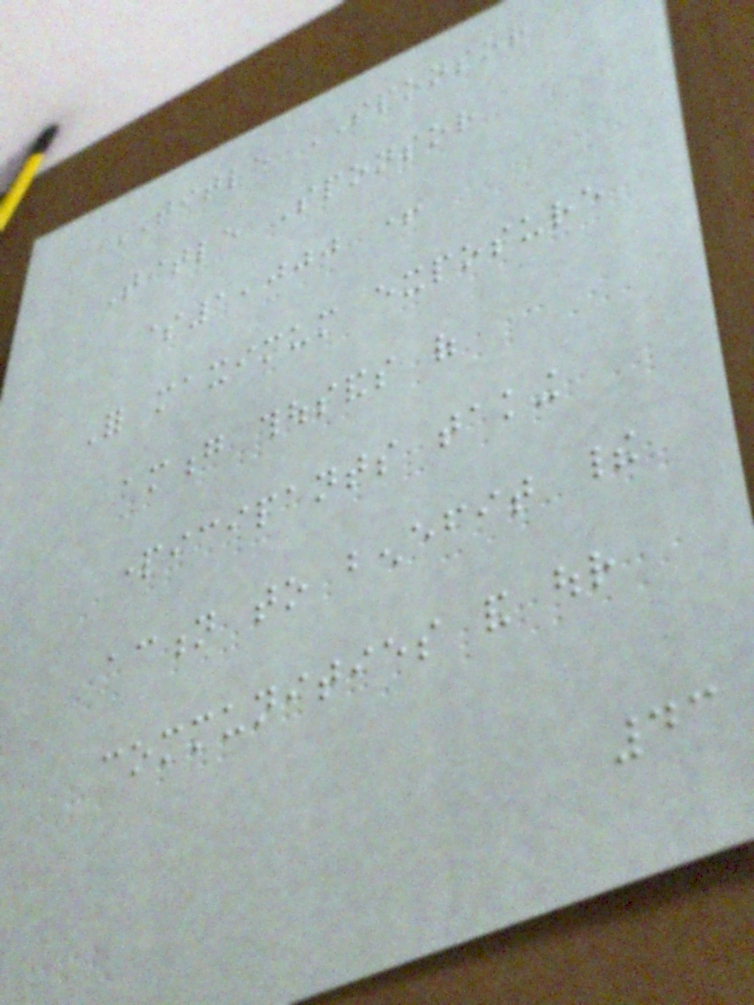TITLE SPONSOR
Title Sponsor
$1,000 +
For maximum exposure
among thousands of
participants taking
action to benefit their
communities and our
43
